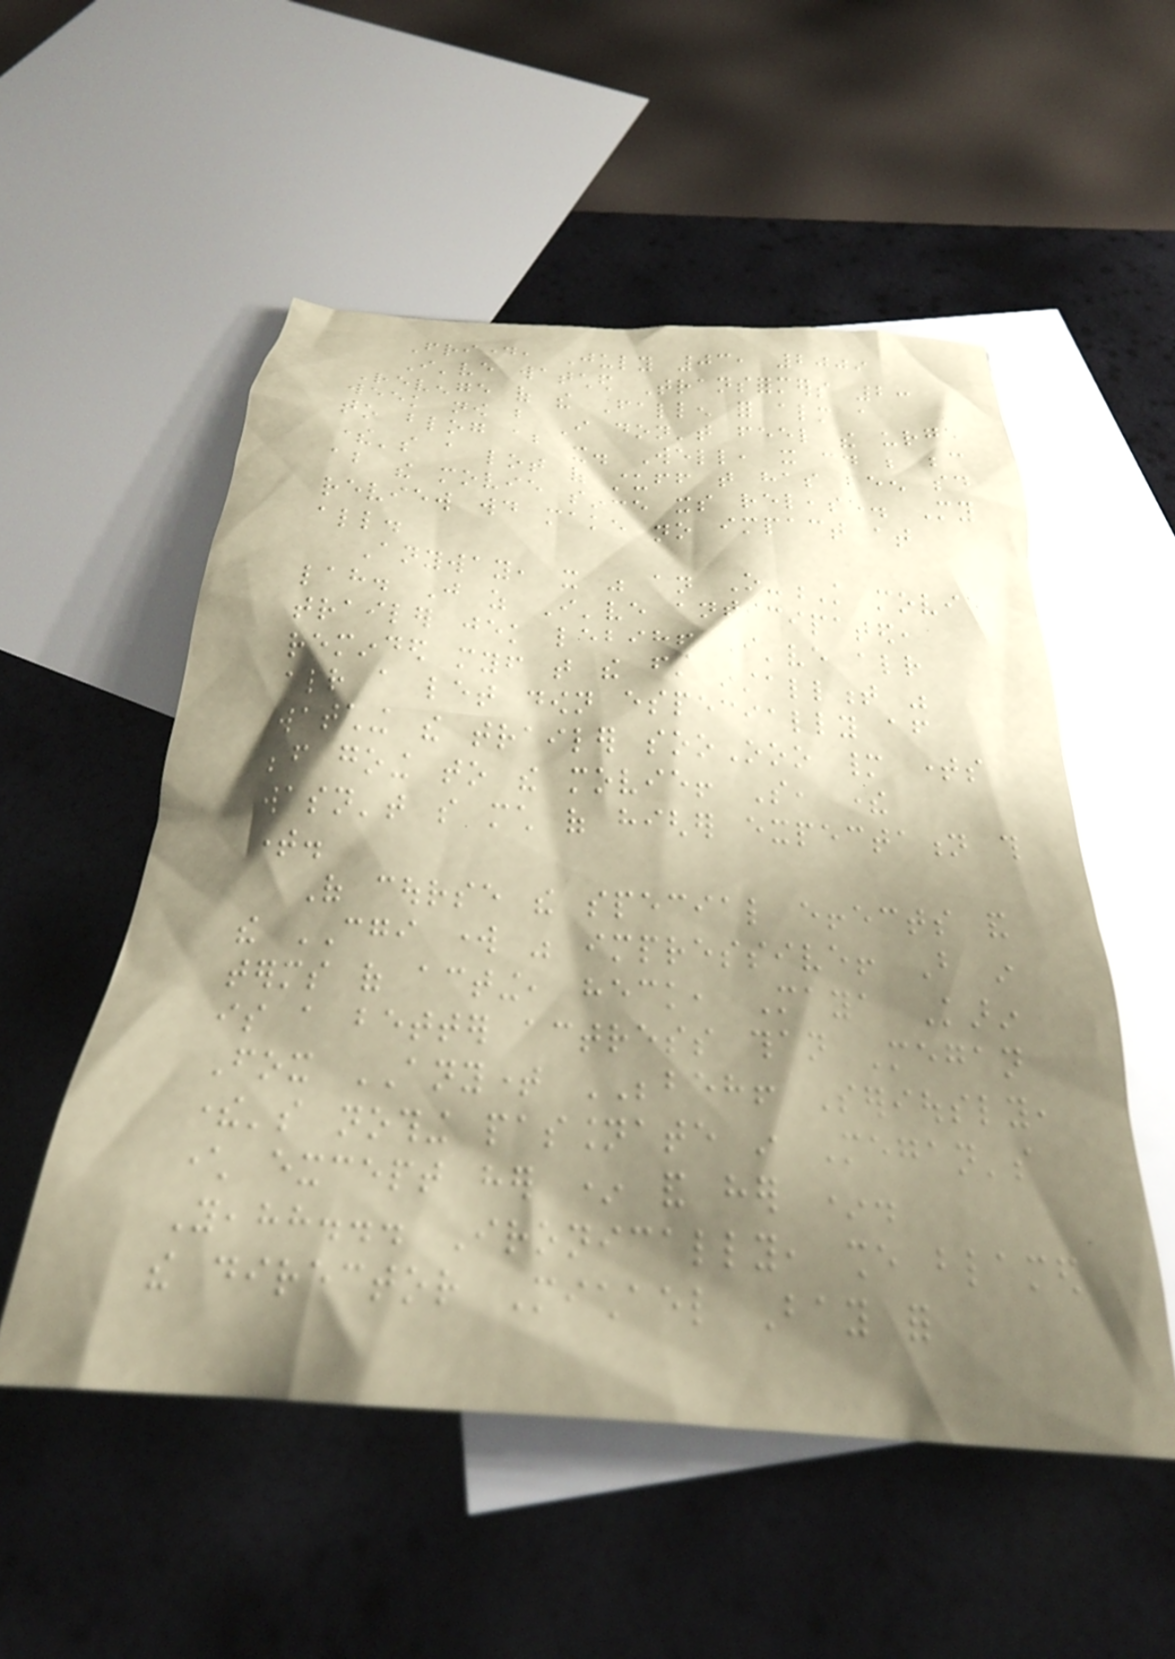Friday, July 03, 2009
I've watched Transformers 2:
Revenge of the Fallen for almost a
week now but I don't feel the urge
to blog about it. Well, it could be because
there's a lot of stuff that has been said
about the movie since its release. My
review would make no impact at
all.
Anyway, it was an O-K movie
lah. Just as I've anticipated,
trailer jek lebih! I've already
reminded myself that the first installment was
already a let down especially after
watching the trailer sooOoo many times
before going to the movie! So, there
wasn't so much of higher expectation this
time.
Of course the special effects and
the CGI work was impressive! But in
terms of acting, heck, Maya Karin
is a better actress than Megan
Fox ANYTIME BEBEH! Seriously,
there's nothing passionate in Megan's
character except her * and her *.
Yeahh... Ironically, she blamed
the director Michael Bay for
